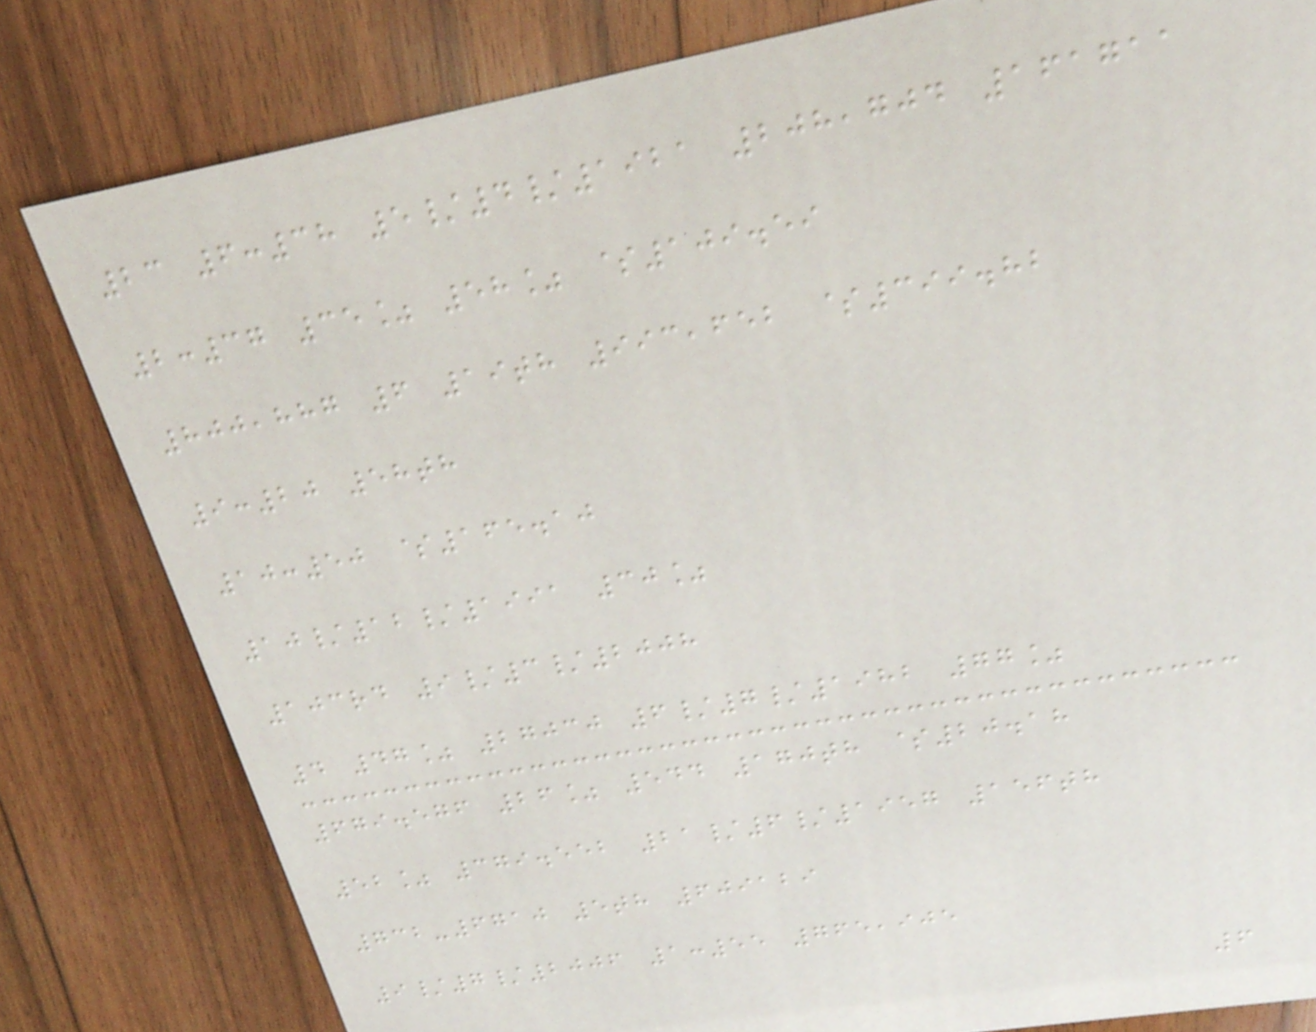23 6:38 5/4/1921 208,704 161711
2:37 35% 58% $109.59
800,887 6 19th 993,652 $399.82
9:20 58th
10:50 $165.10
10/12/1991 30%
103rd 9/3/2008
4 47% 27030 6/7/1982 77%
679.576 26% 544 170th $20.18
52% 379.552 21/6/1957 156th
732-6710 5th 609129
9/7/2006 1:55 765,905
6
